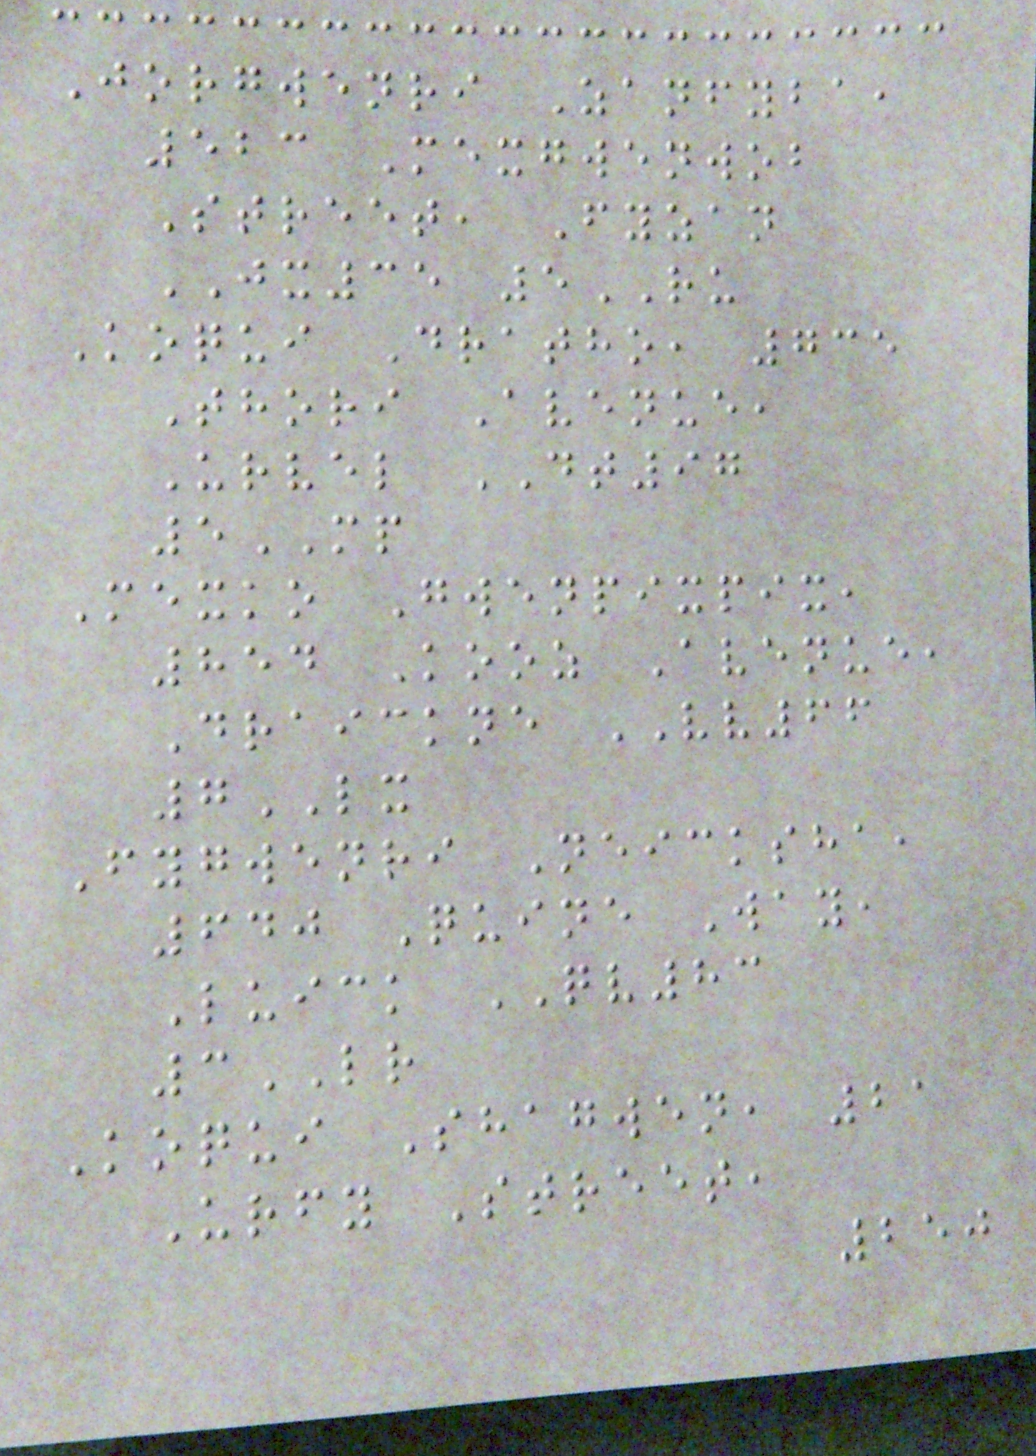Jorgwenri Zanfyba,
523 Mexgwenwob
Street, Fyzan
JX35 5RU
Koqui Dratho, 735
Thori Avenue,
Urvel DT97
5MP
Mexko Gwenpixpix,
854 Kooz Avenue,
Draickne VV66
7LX
Fygwenri Neicksha,
640 Quine Way,
Luick QV83
3LR
Koqui Shagwen, 21
Urfy Street,
250
